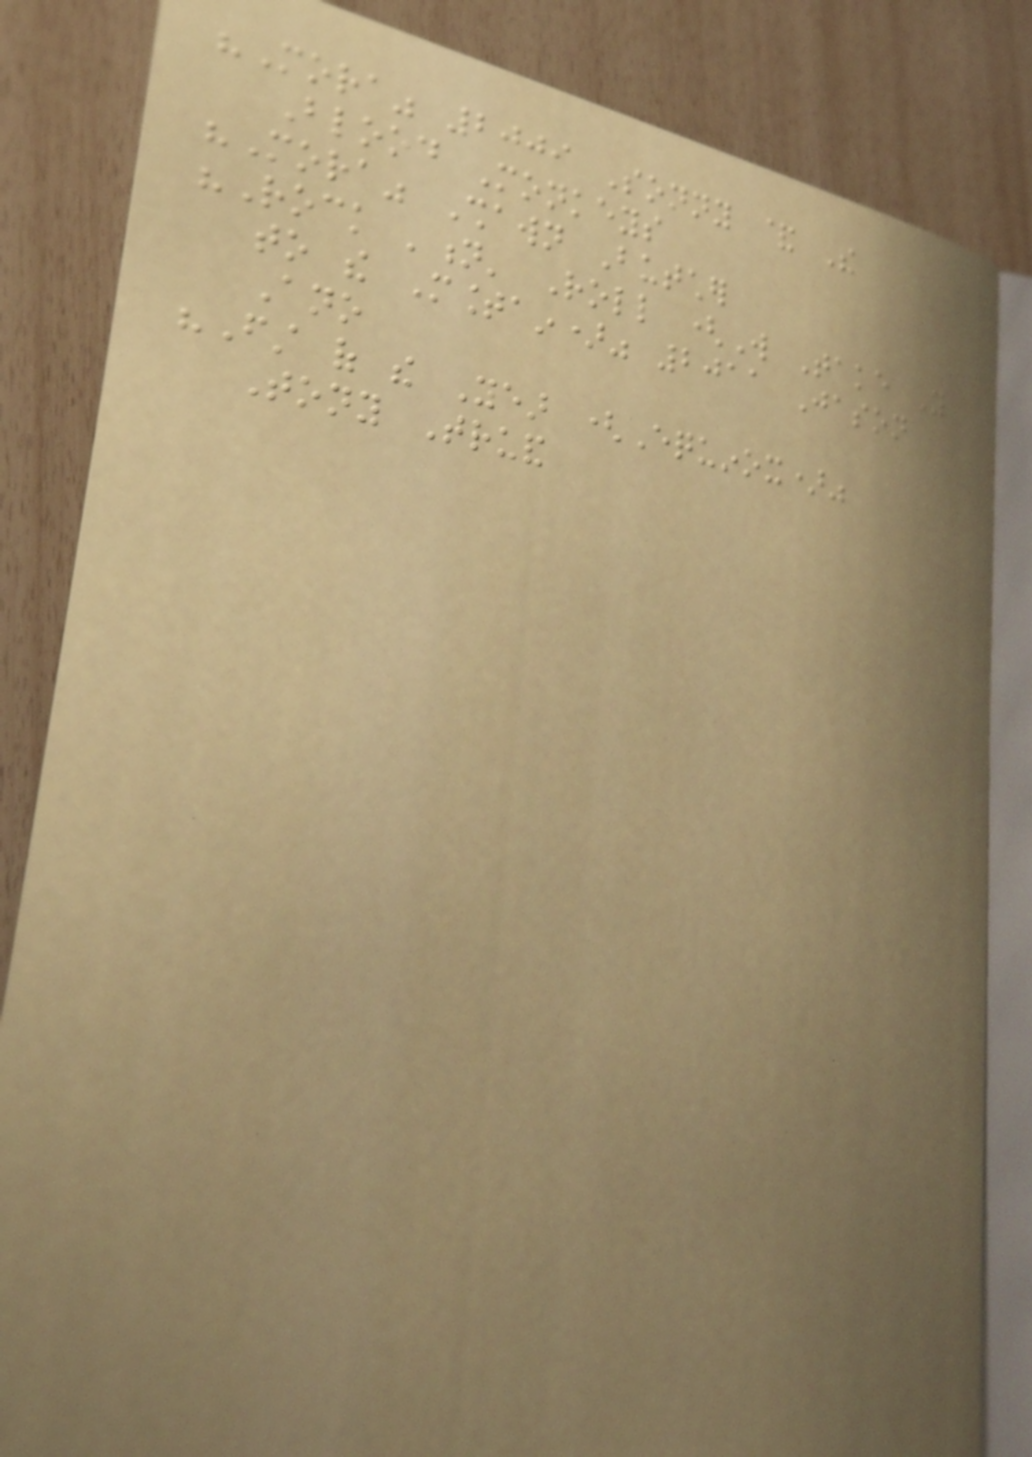"Mora" 2009 Sonny & The
Blood Monkeys
"Mora" Shawn Butcher
"Rock 'n' Roll (Will Take You
to the Mountain)" 2011 Jason
Ano
"First of the Year (Equinox)"
Tony Truand
